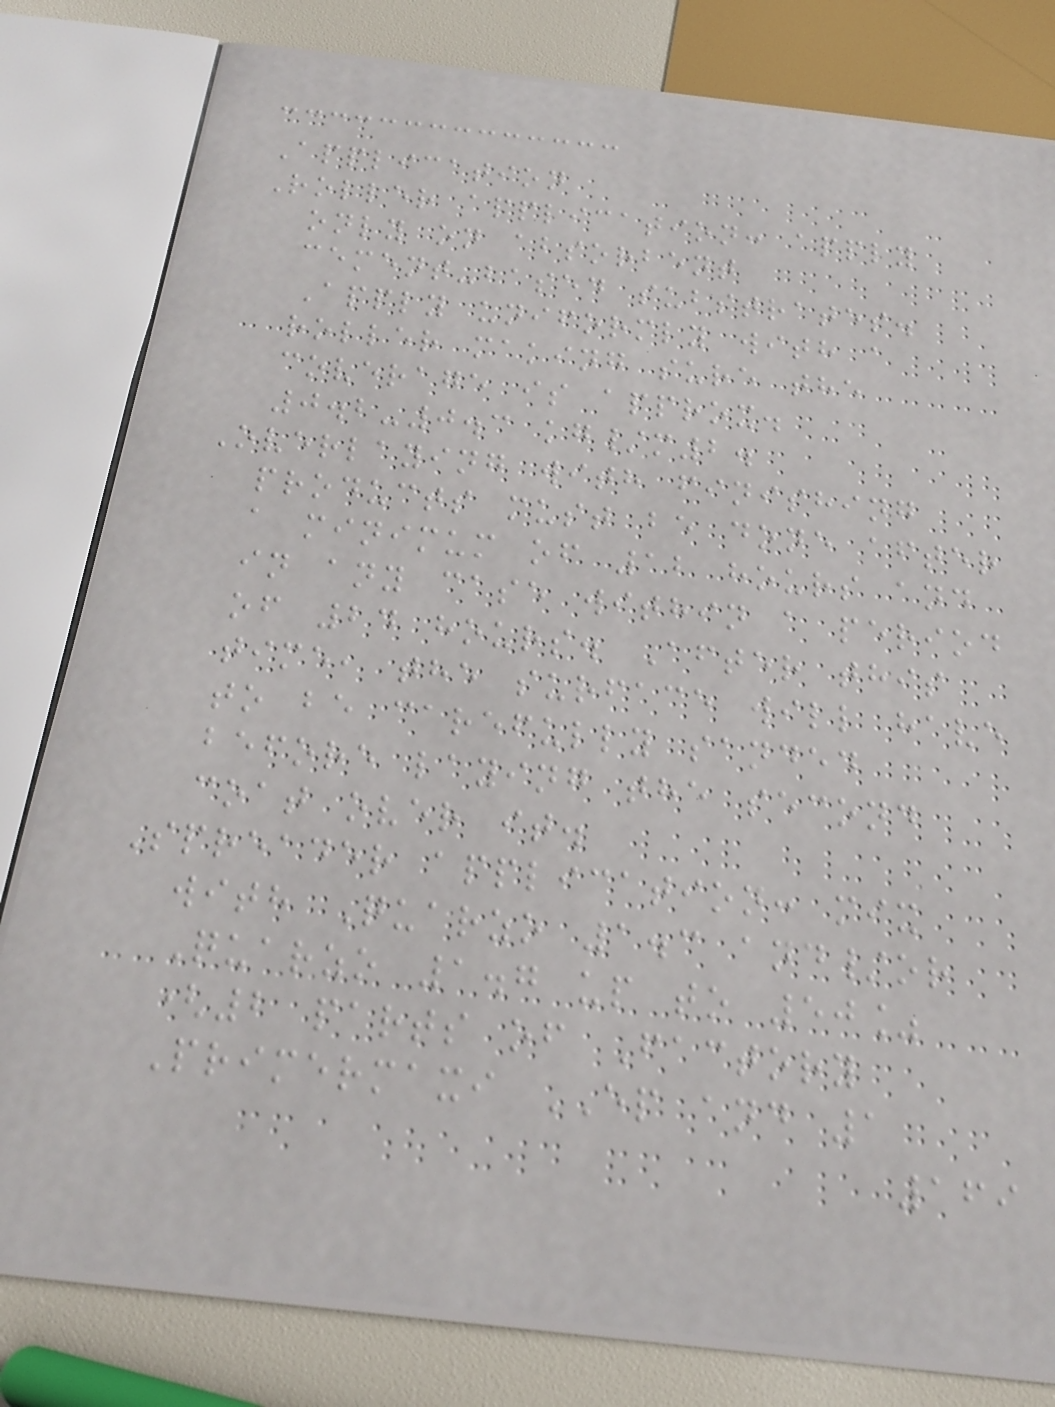Application
Roller application: apply
only on absorbent
cement-based substrates.
Apply uniformly with a
roller making sure the
coverage is approx.
0.2-0.3 kg/m2.
Overlaying with finishing
products must be done after
a minimum of 12 hours and
in any case within a period
of 24 hours. After this
time, the surface will have
to be carefully sanded
before laying the second
coat over it.
Spreader application: mix
with Quarzo 1.3 and/or
Quarzo 1.7 up to 50%
(2 parts of Factory
Primermaxi EP and 1
169
